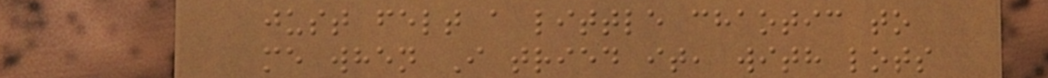just felt a little chaotic to
me when I tried it, with lots
